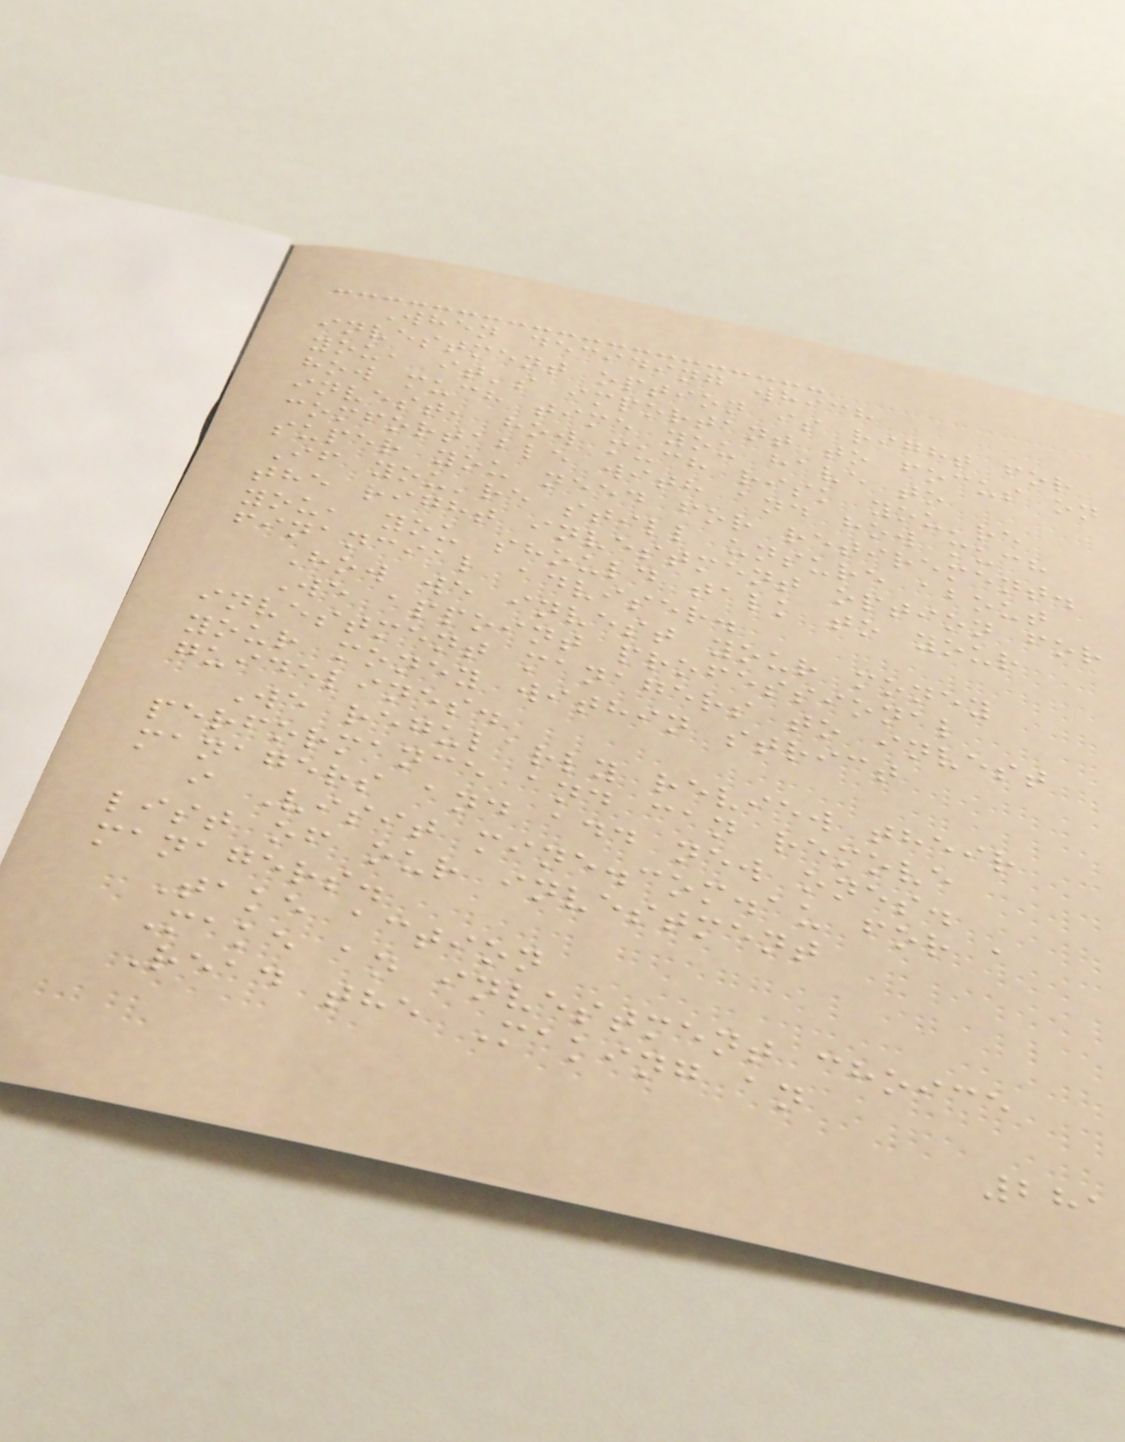When deciding which
investment option is right for
you, it's important to focus on
how much time you have to
invest, how much risk you're
comfortable with and how much
super you need for retirement.
If you're still unsure about
the right investment option for
you, you should talk to your
financial adviser.
How we invest your money
We appoint professional
investment managers to invest
your money within strict
guidelines.
We regularly review their
performance and can remove
managers and add new ones.
i Visit mine.com.au for a
list of our investment
managers.
Take action
Make an investment choice
Read the Making an
281
